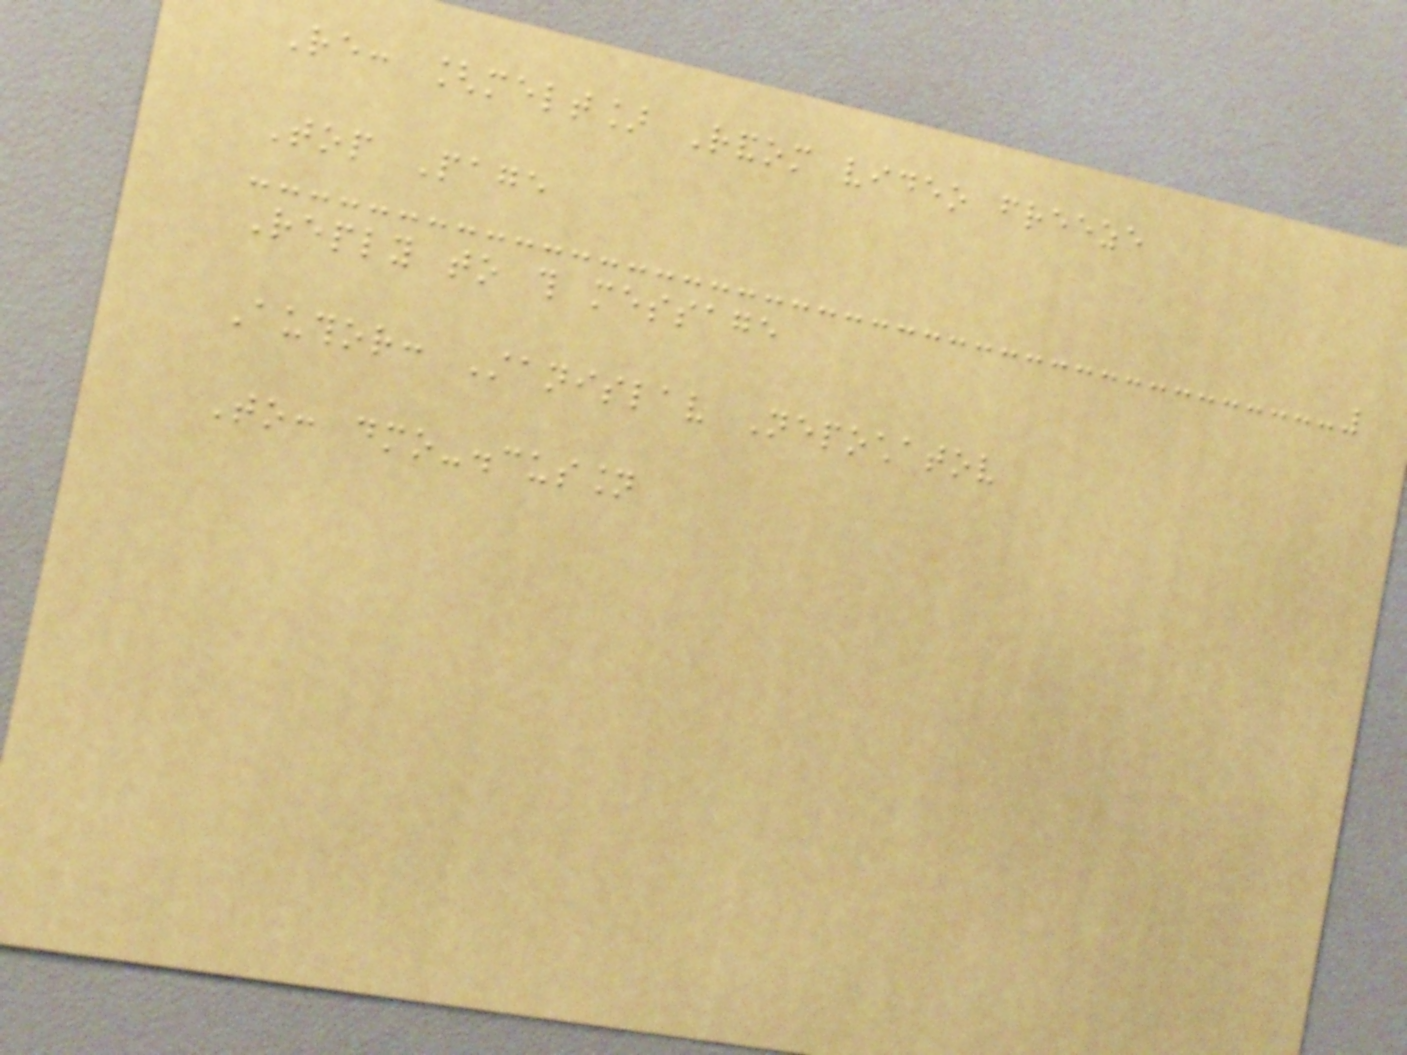Re: [melt] Random video freeze
Top Page
Reply to this message
Author: Stanislav Nepochatov
To: dmo-discussion
